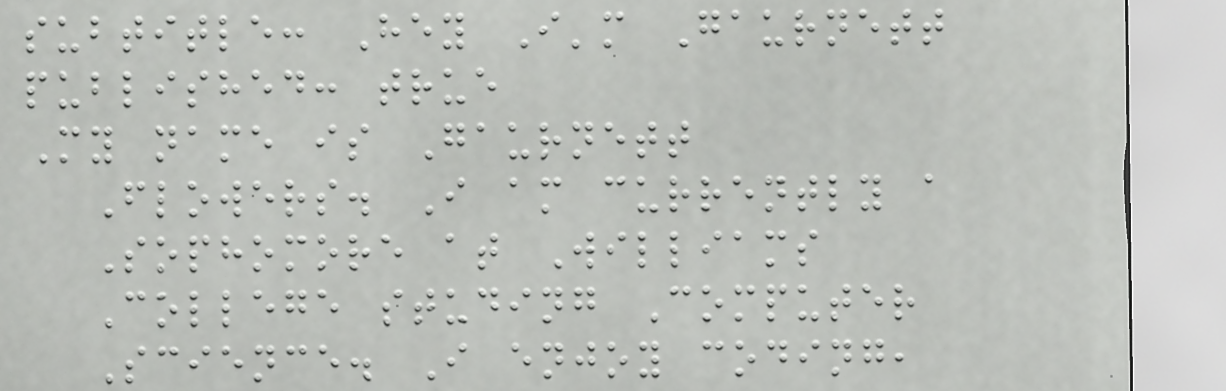subtitle: Hey I'm Gaurnett
published: true
My name is Gaurnett
Flowers. I am currently a
Sophomore at Williams
College studing Computer
Science. I enjoy coding,
